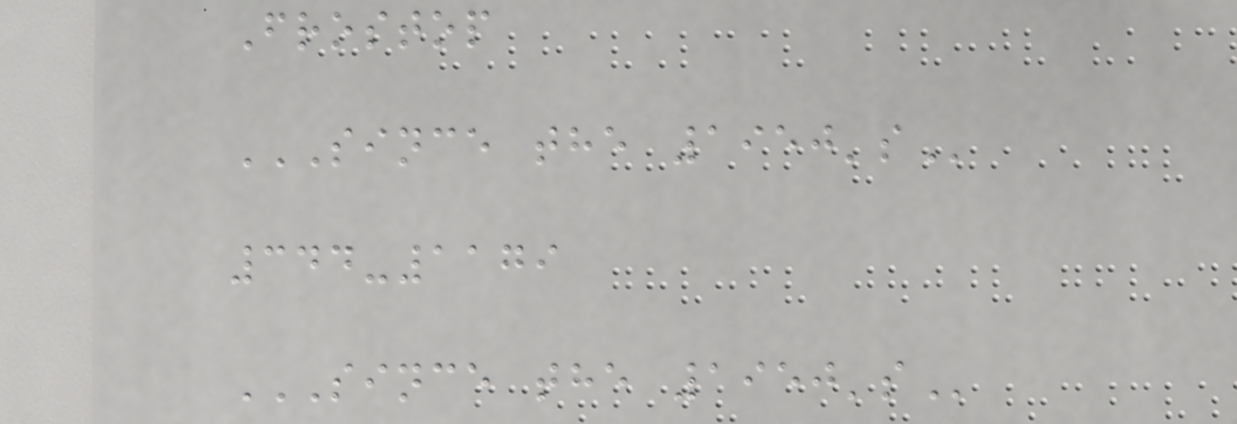Frostop
SINCE THE 1950'S
344-1179
SINCE THE 1950'S
